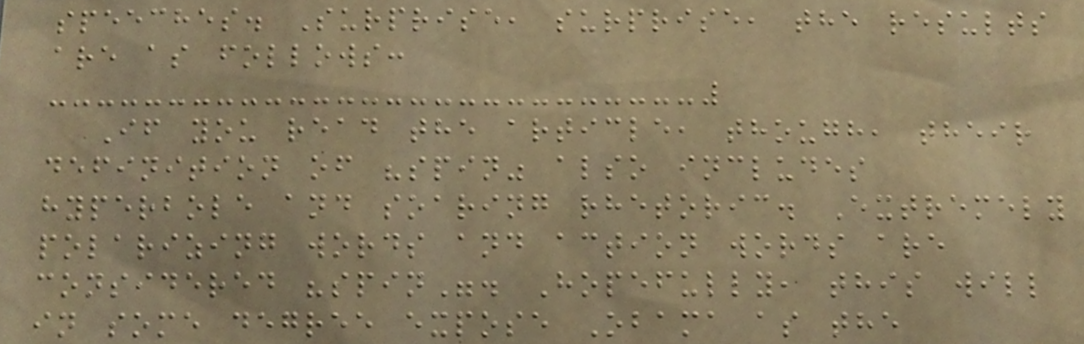speeches. Surprise, surprise, the results
are as follows:
If you read the article, though, their
definition of "spin" also includes
hyperbole and soaring rhetoric. Extremely
polarizing words and action words are
considered "spin". Hopefully, this will
in some degree expose Obama as the
